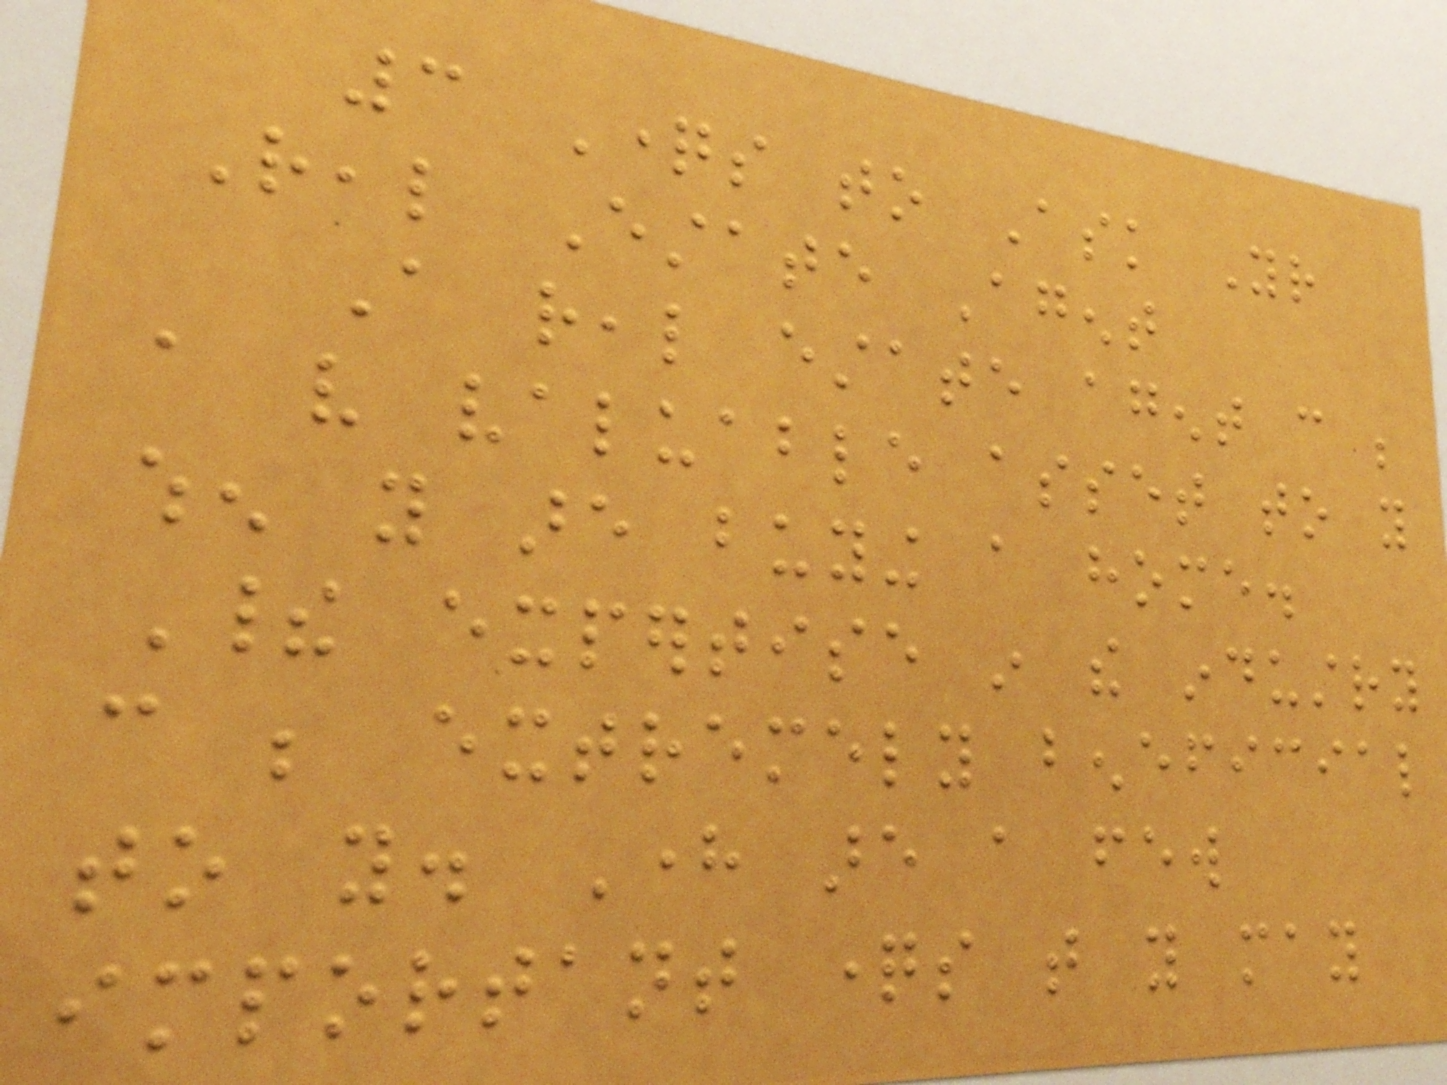3 Questions to Ask Your
Real Estate Agent
A real estate agent can be
a very valuable asset to you
when you are buying a home.
Their expertise in the industry
can be extremely beneficial
to you. Here are a few
important questions that you may
